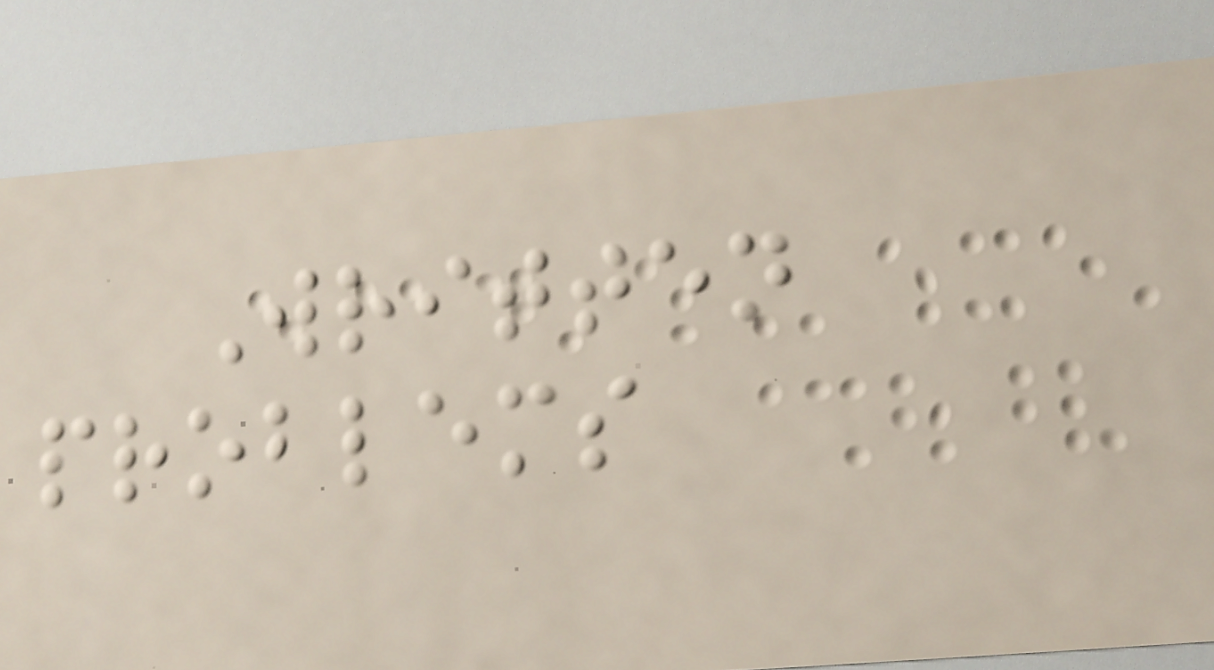Written
problems
